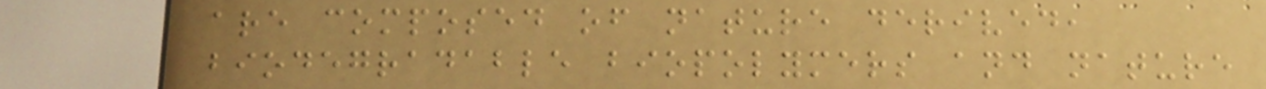are composed of nature derived,
biodegradable biopolymers and nature
